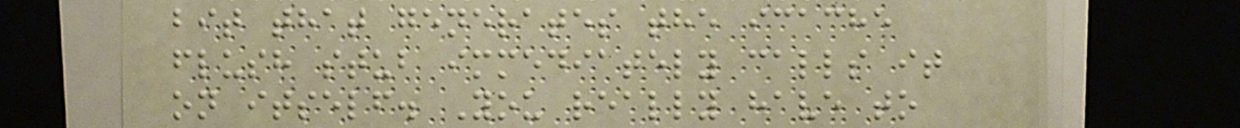bit that generates the icache
flush stub immediately calls it
on itself. You really have to
